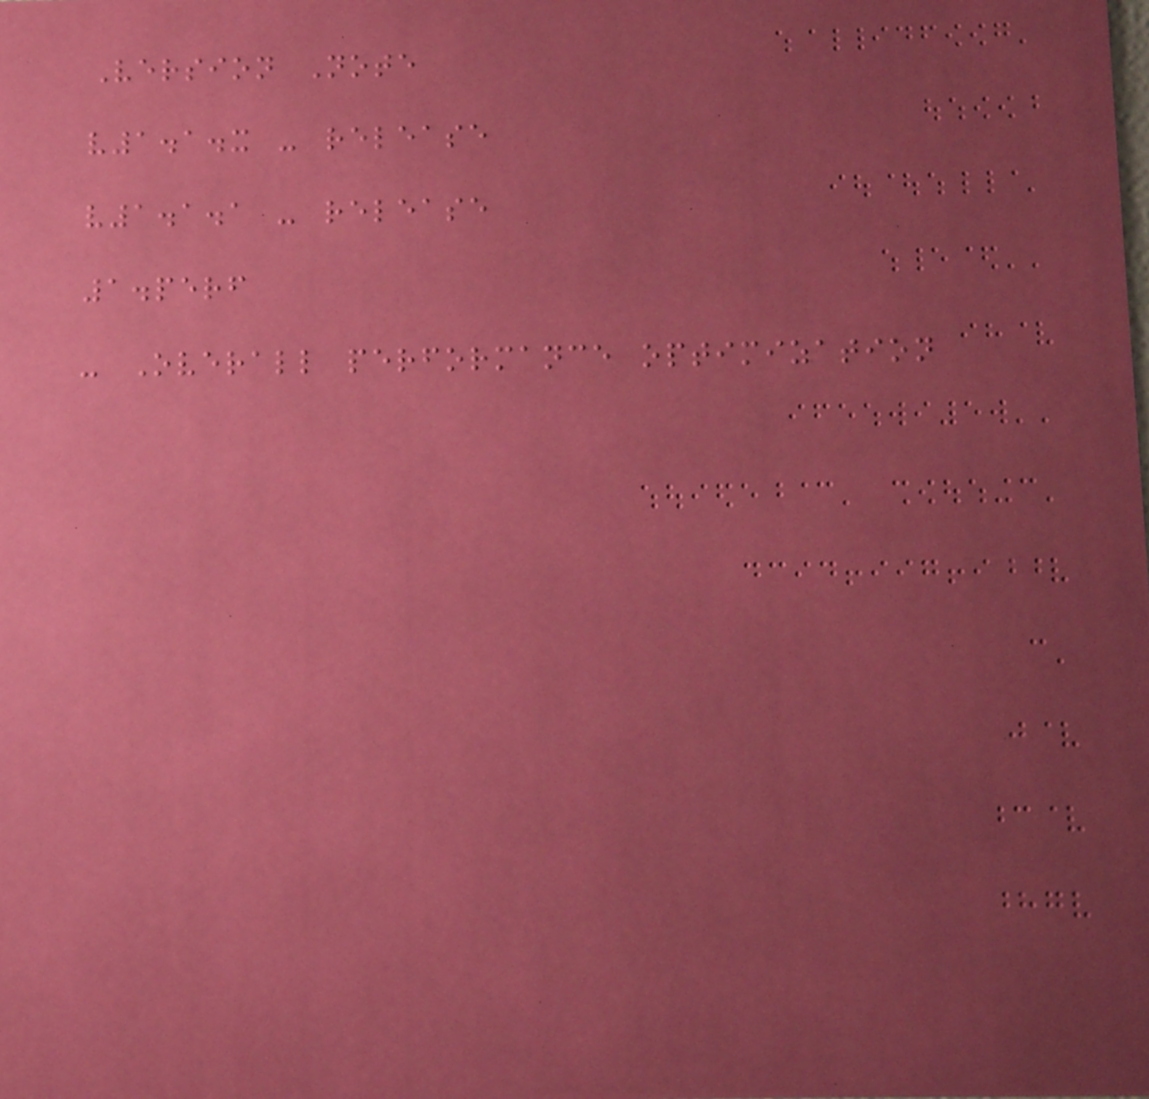Version Note
v1.1.x - release
v1.1.1 - release
1.perf
- Overall performance optimization
